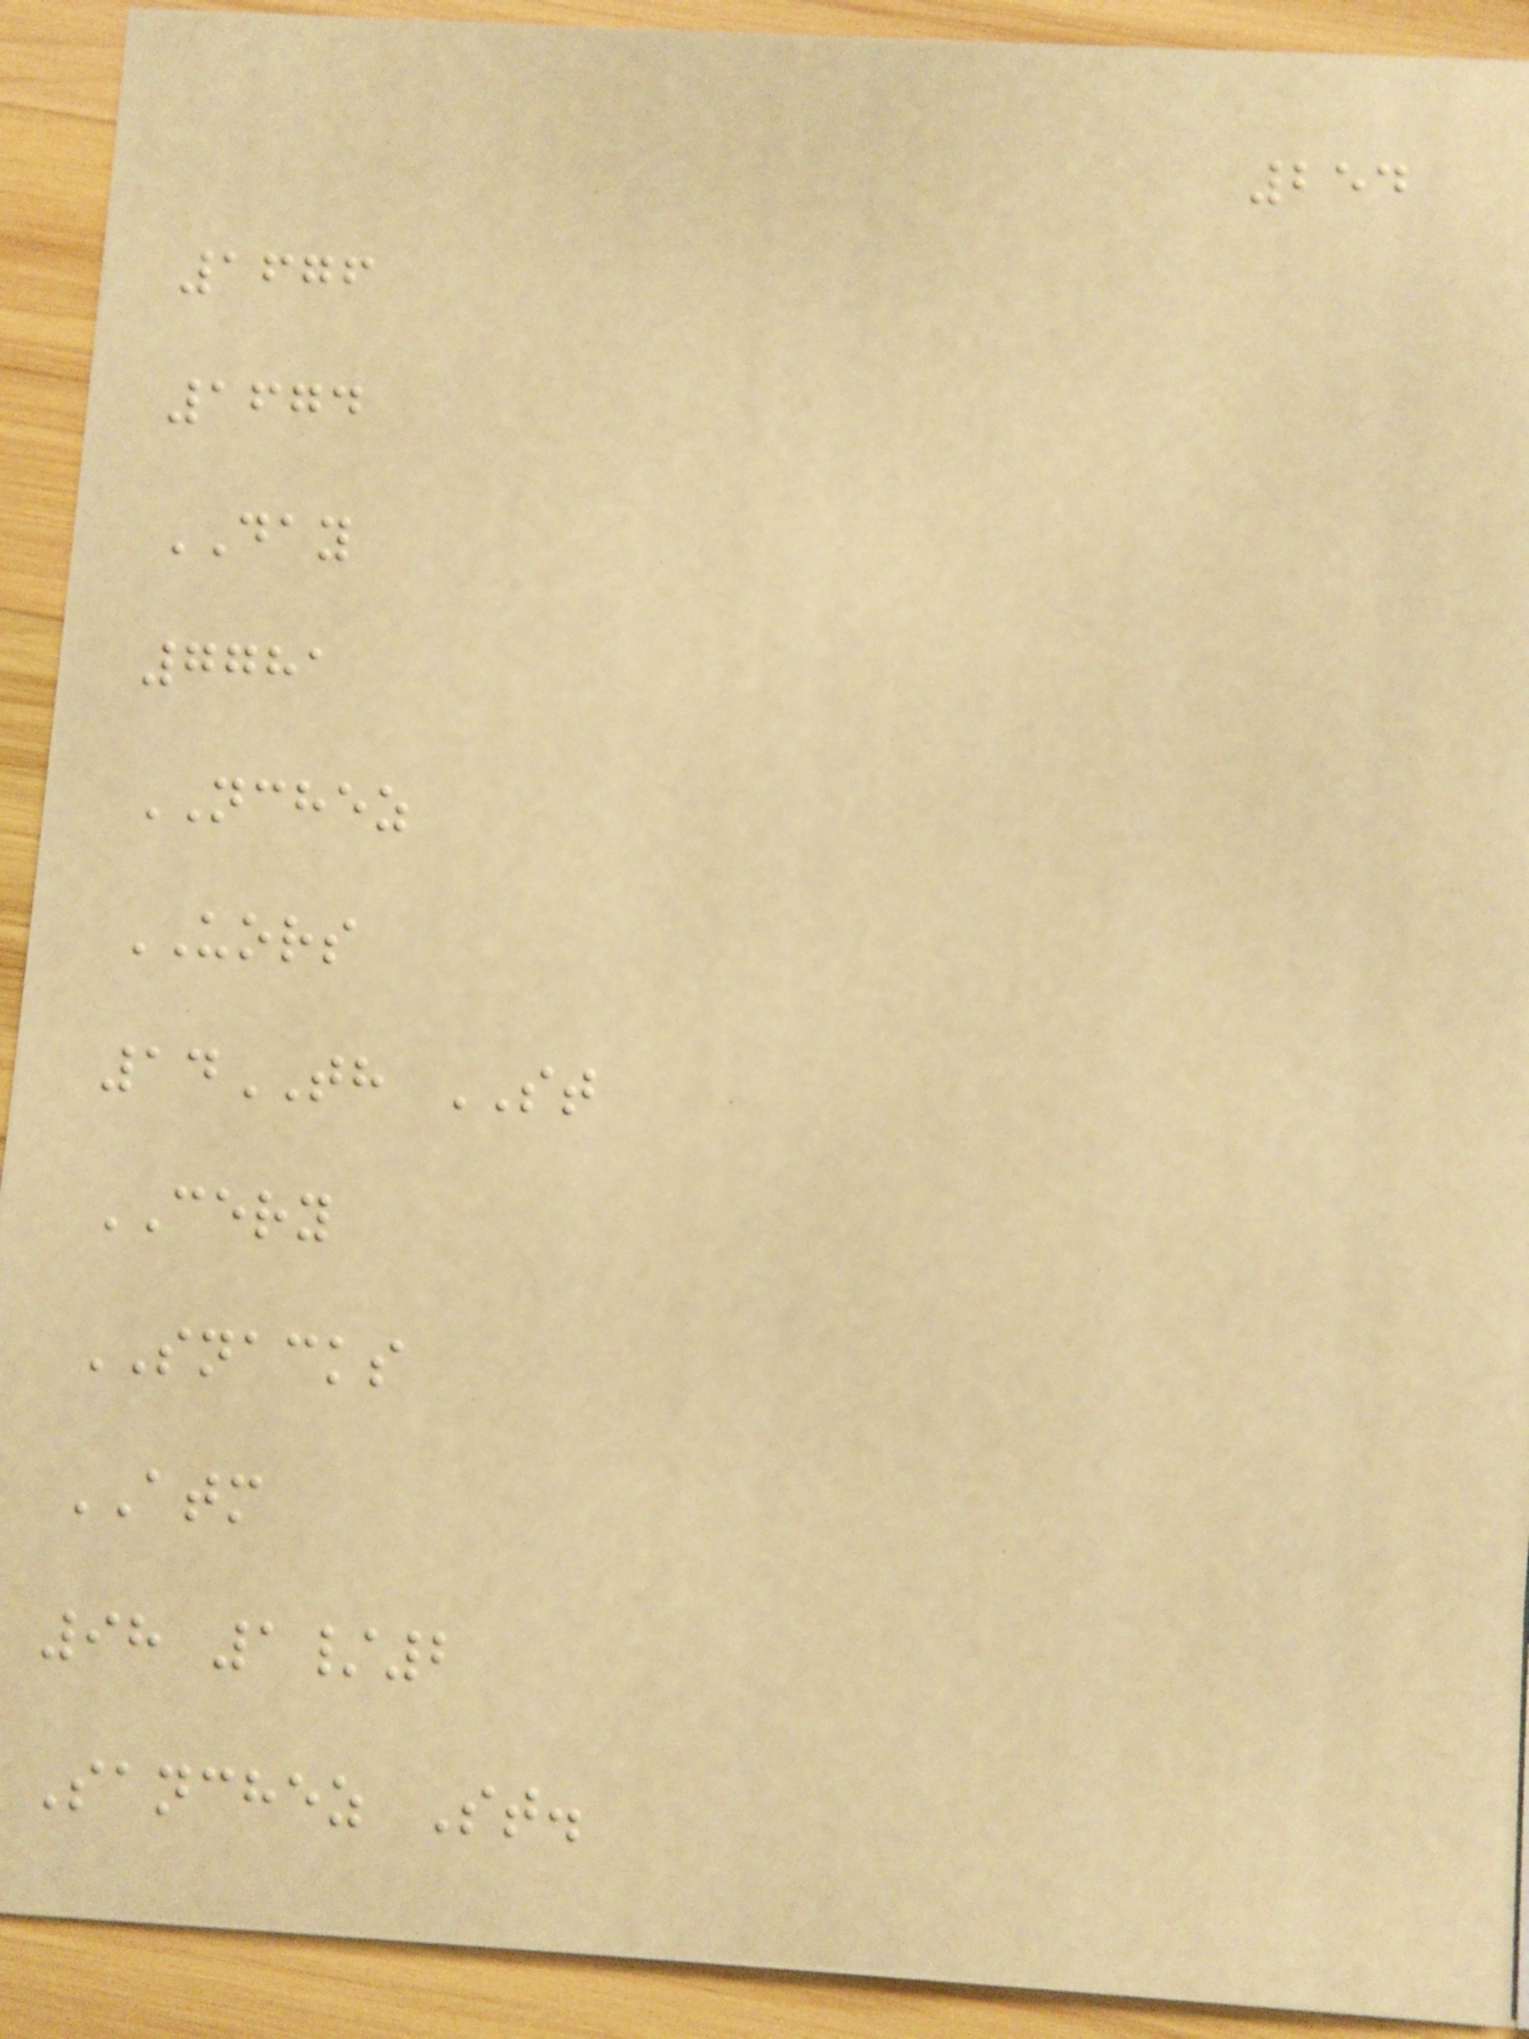254
1676
1674
DAY
7781
NCHEZ
UORS
14TH ST
CERY
SNACKS
ATM
98 1/2
Sanchez St.
